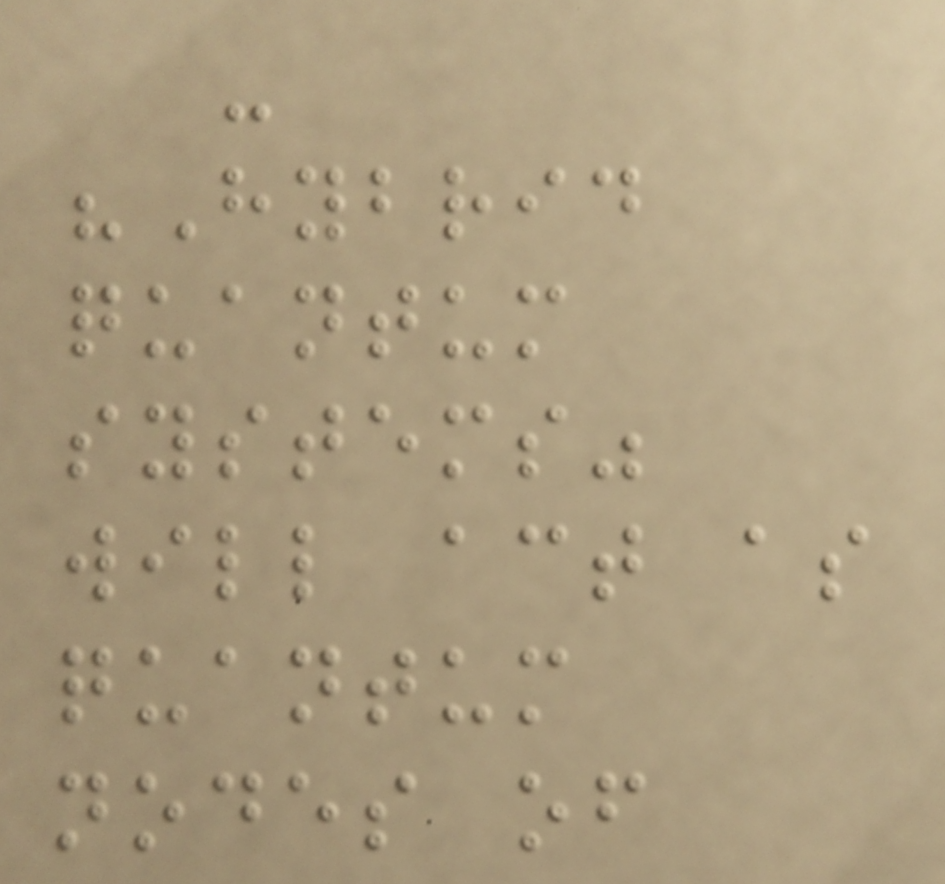-
"Hybrid
quantum
systems"
will act as
quantum
nodes of
